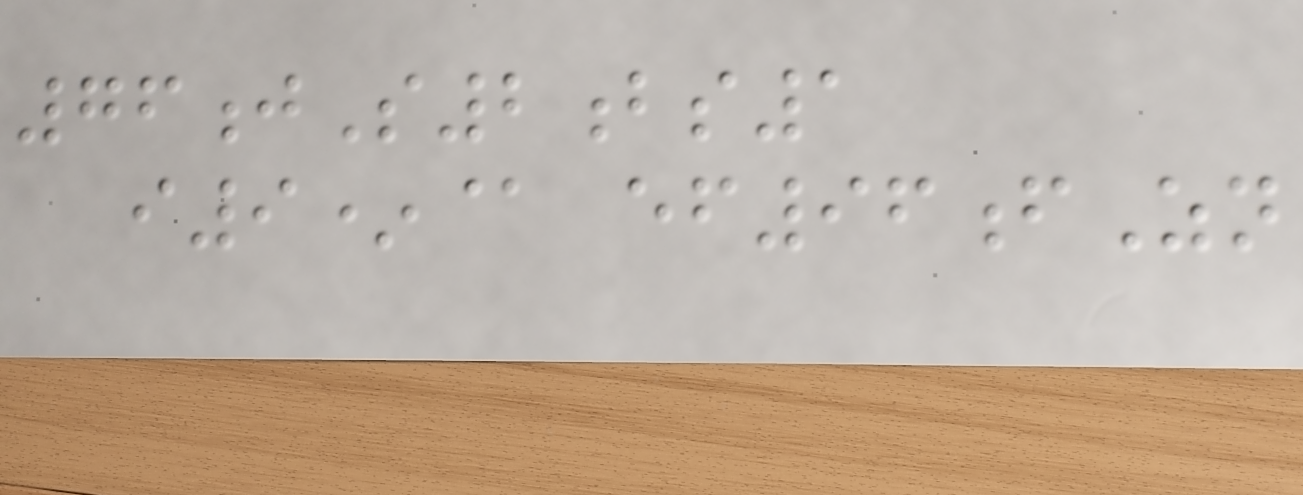76jS2bs1
i9*@ ef96fZn
